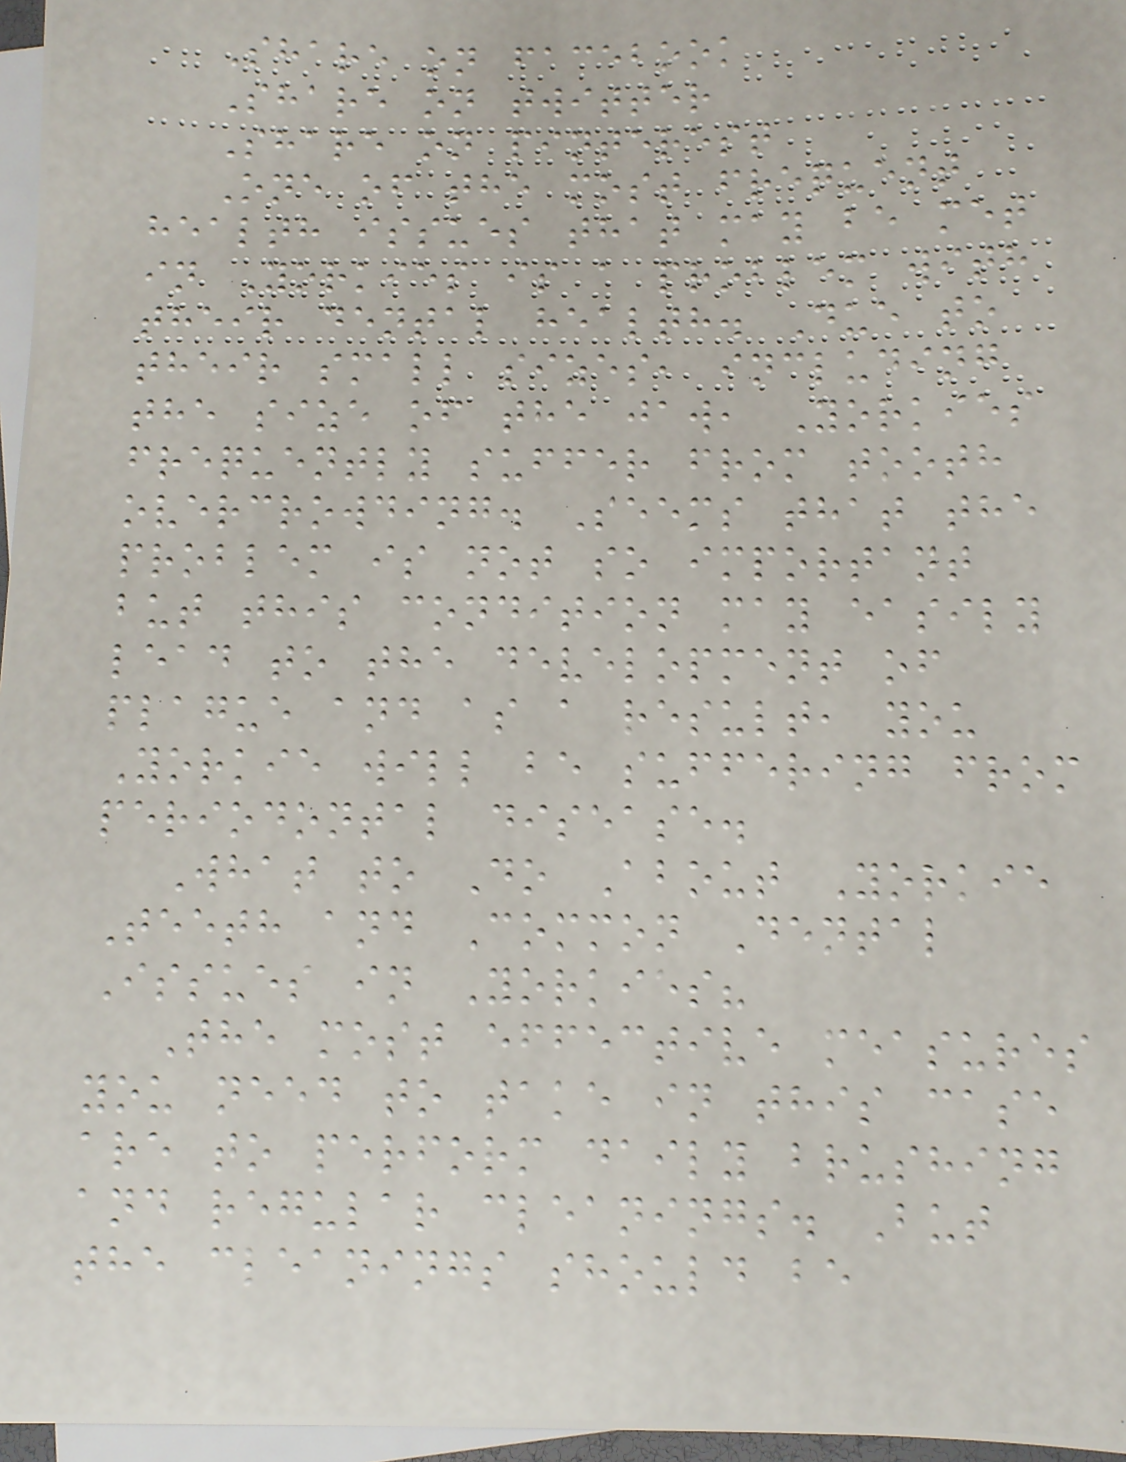Share on facebook
Share on twitter
Share on pinterest
One of the most frequent
health issues that may be met
in Yorkies is a problem with
their dental health. Due to
their small sizes, including
the size of the jaw, Yorkies
frequently suffer from tooth
overcrowding. Seems that the
problem is not so important
but this condition may easily
lead to the development of
plague and as a result, you
Yorkie will be suffering from
periodontal disease.
What to Do About Yorkie
Teeth and Common Dental
Issues in Yorkies?
The most effective measures
you need to take in this case
are to perform daily brushing
and regular cleanings. But
the cleanings should be
